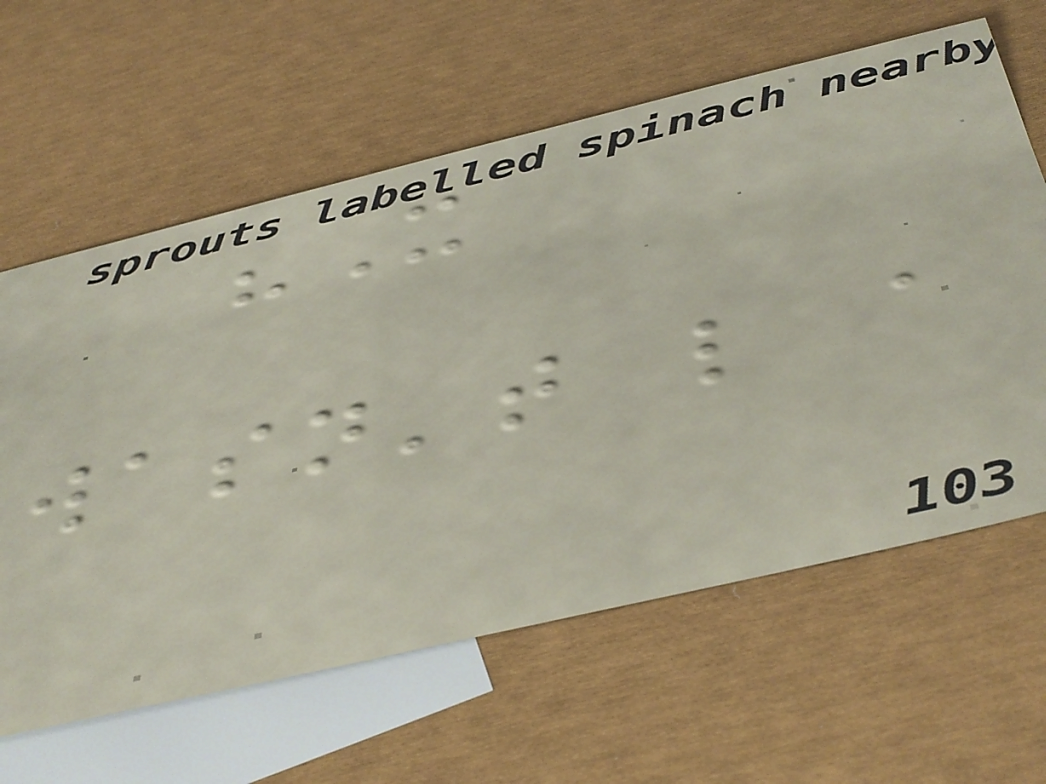"It
wasn't like a
